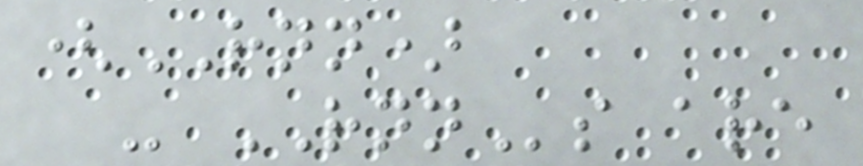(RNN)
- RNNs are
